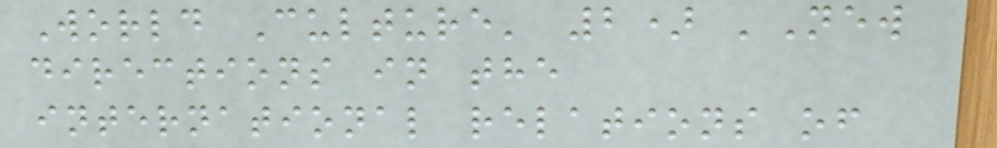World Culture' 2) 'New
directions in the
international relations of
